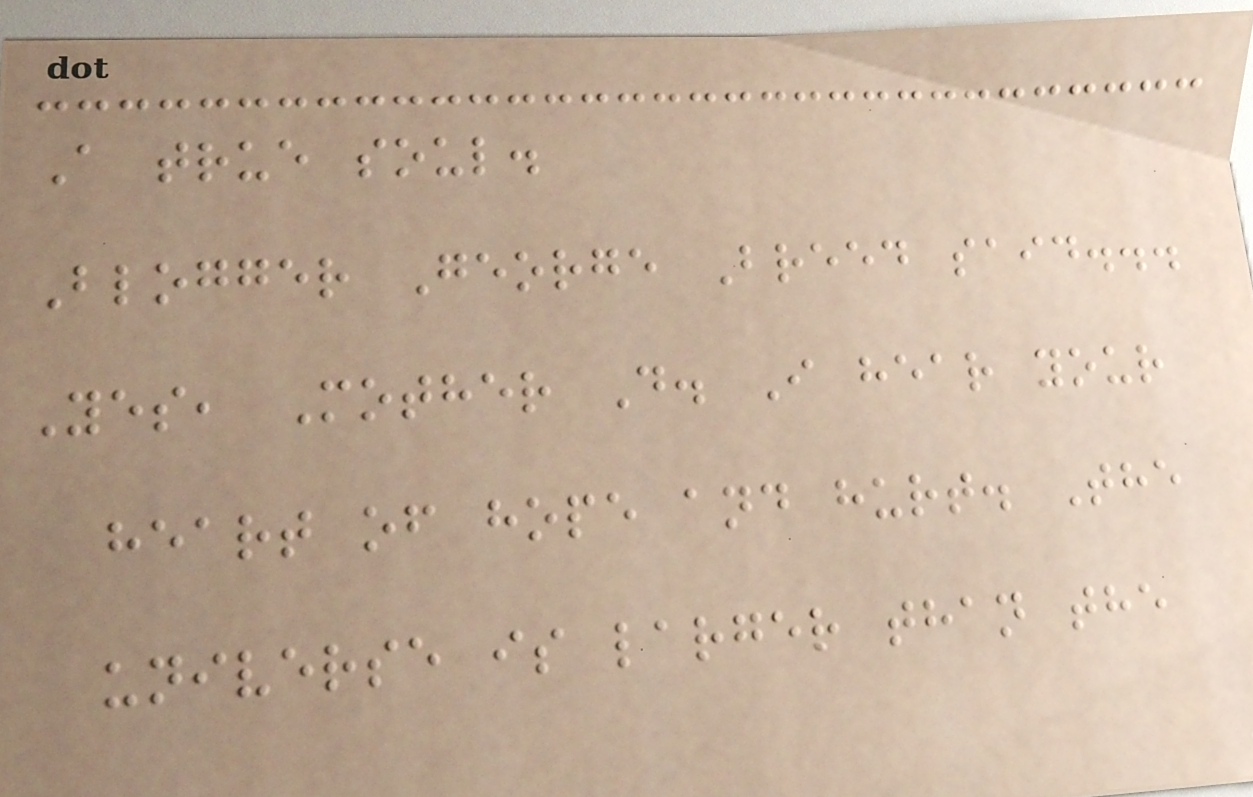A true soul.
Blogger George Breed said...
Yes, Mother D. I hear your
heart of hope and hurt. The
universe is larger than the
